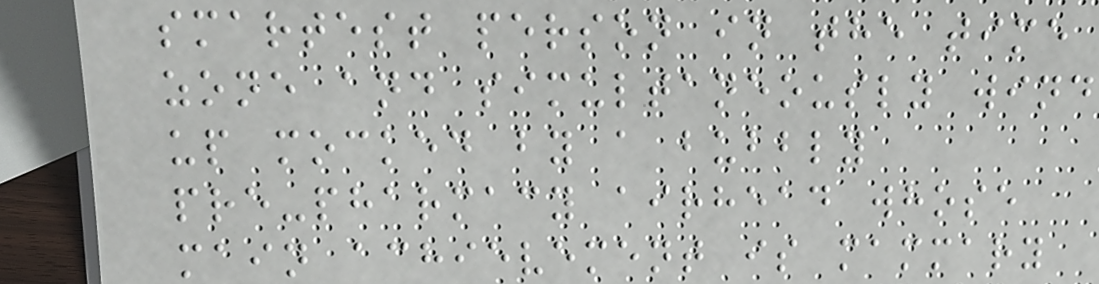smartest person in the time
zone and simultaneously wind
up mocked by a bubbly
pre-pharmacy airhead whose
main achievement is mammary
